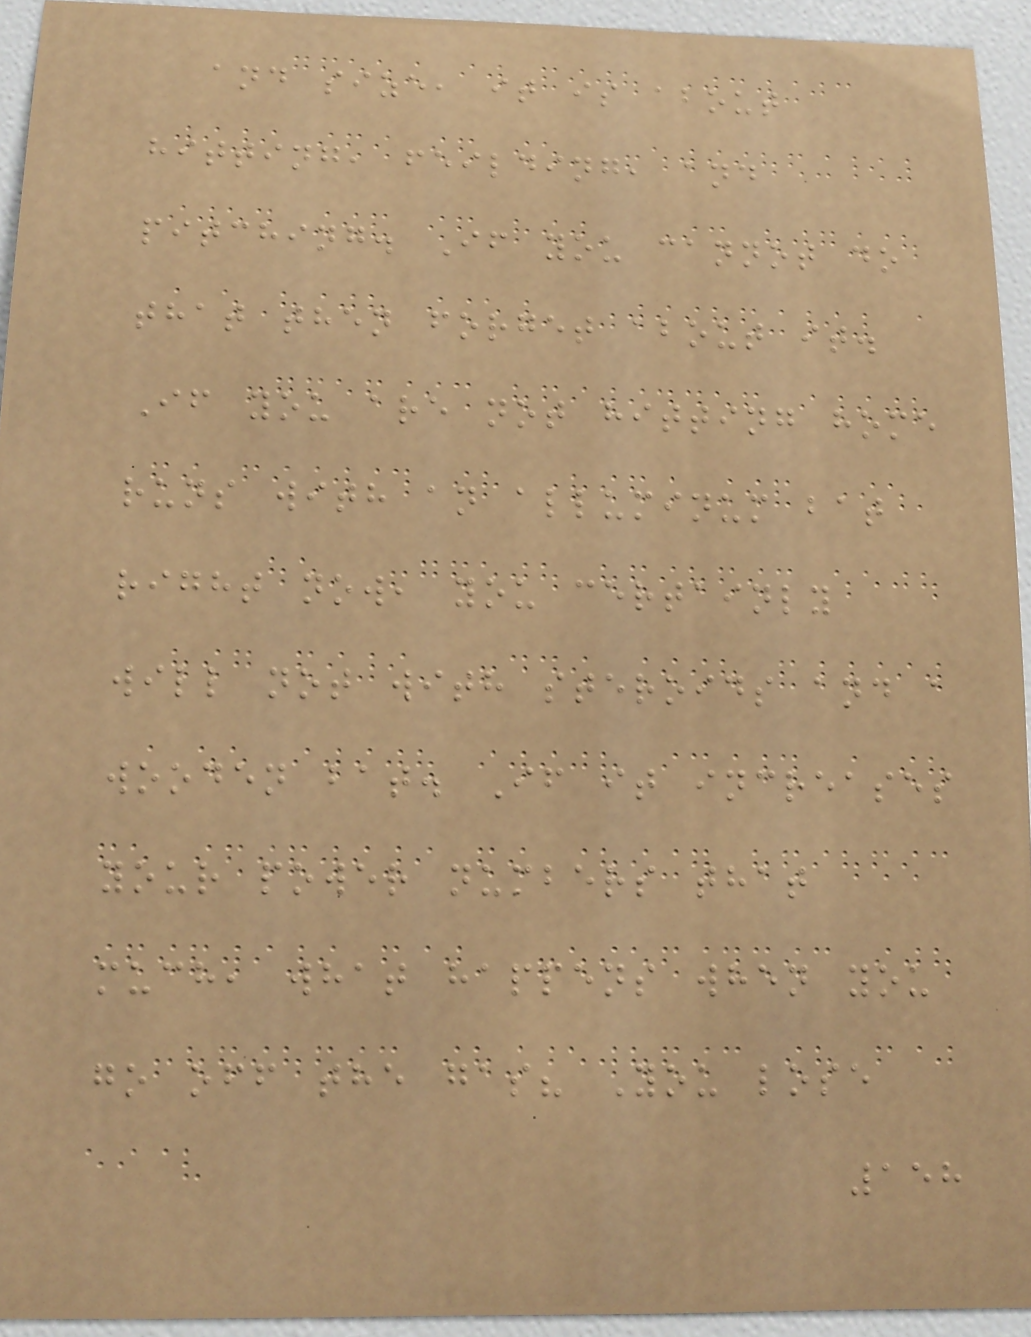and size, it is about
hitting, feilding, and
pitching. If you cannot do
that then forget about it.
If you are not hitting home
runs with an alluminum bat
right now, you certainly
will not with steroids and a
wooden bat. If it increases
your power numbers that
much, what happens when you
go off the gas? You lose
158
